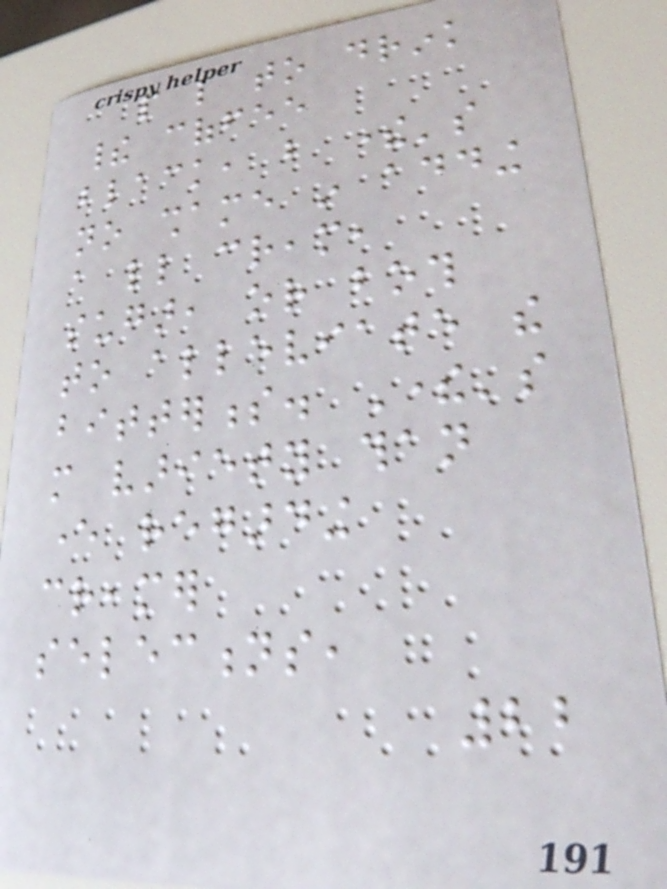people like to drink
their coffee
black, but there's
no shame in adding
a little cream,
sugar, or both
to alleviate the
bitterness. There's
more variety than
ever regarding
creamer
selections,
22
